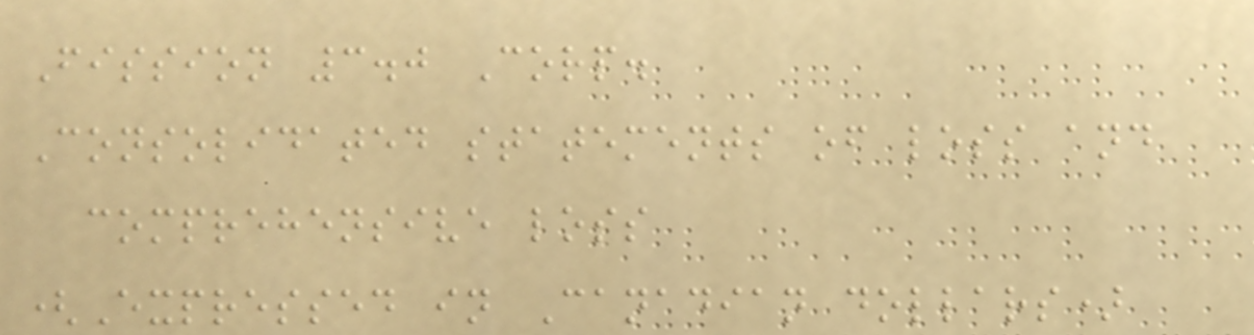Fission 3.0 Corp.
Consolidated statements of loss and
comprehensive loss
(Expressed in Canadian dollars)
